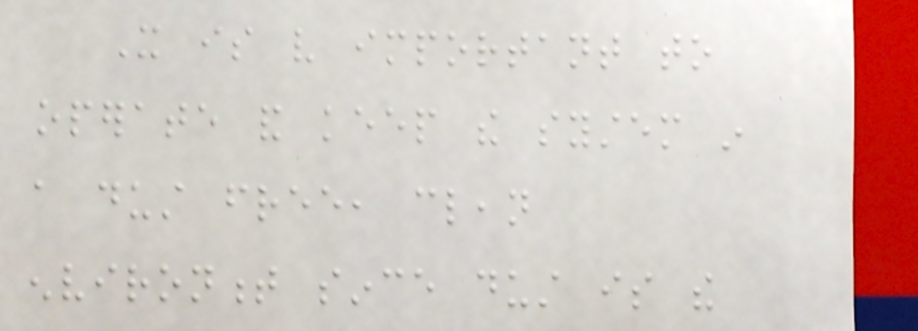It is very important to
operate and keep the system in
a dust free, clean
environment since dust is the
